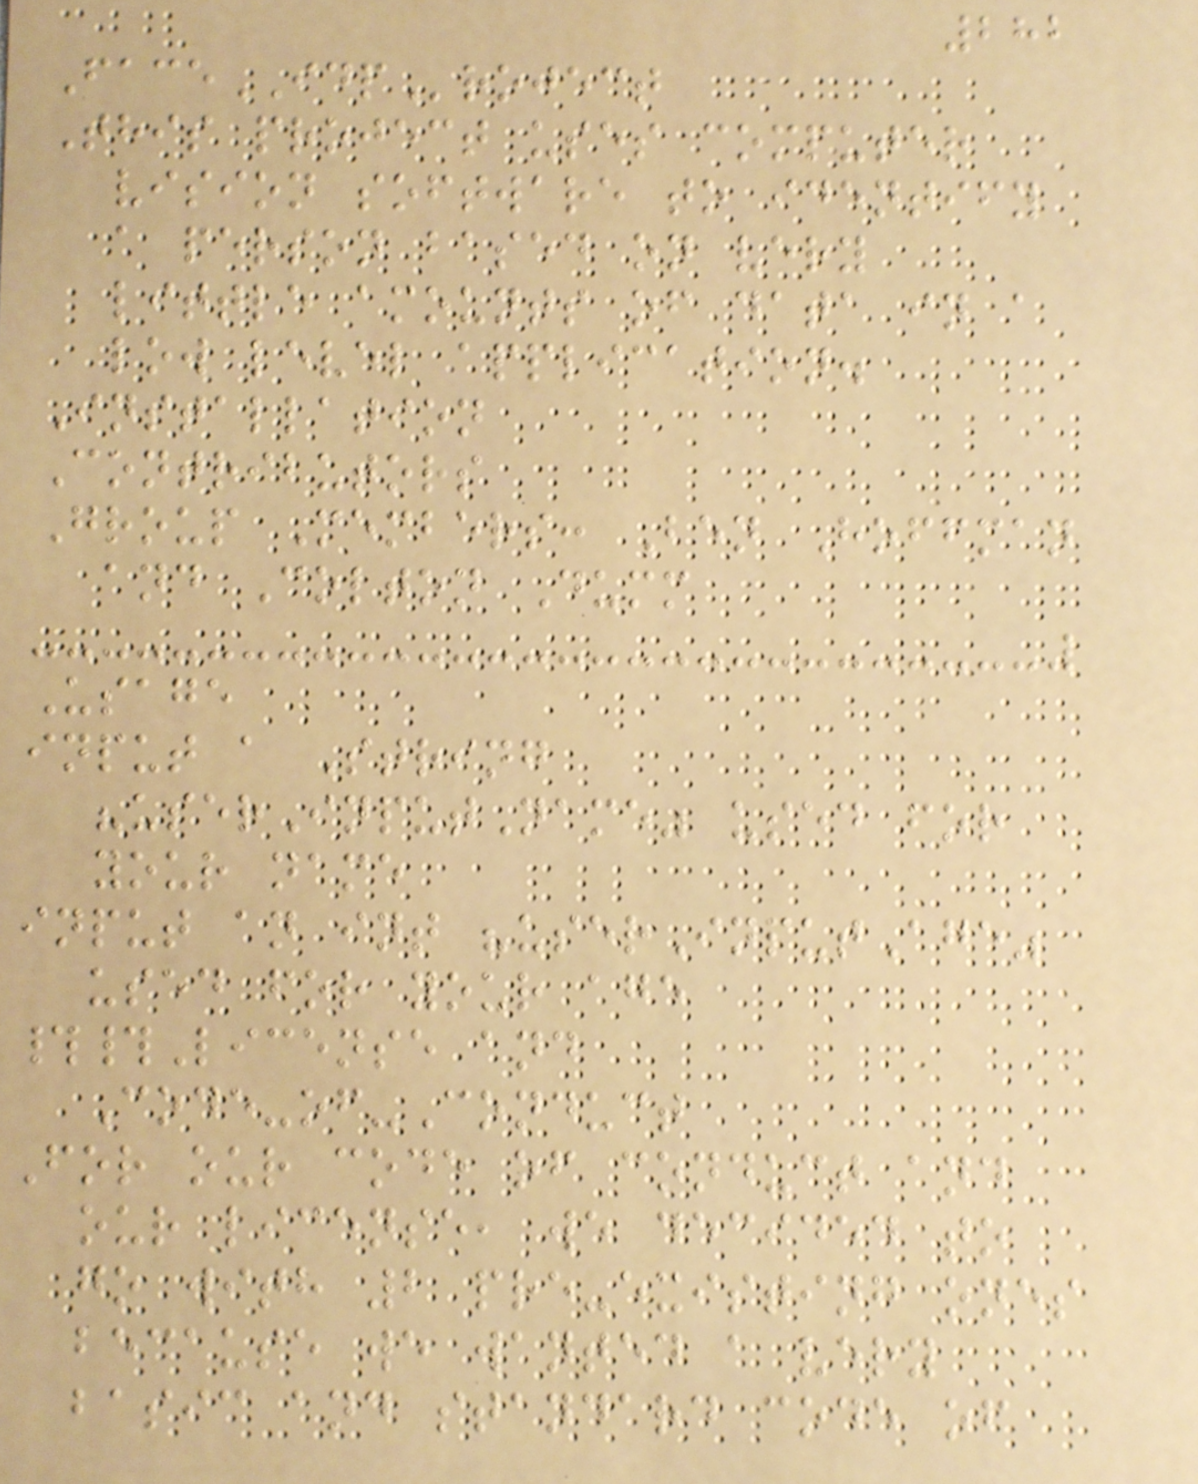282
FaceIDProject
This project uses computer
vision software to identify
a person based on very
little amounts of data in a
low level application.
Installation
Contributors
Group Members: Ben Hoffman
and Colton Dumm
Usage
input a String
"userInputName" used for
your name
input an int "userInputAge"
used for your age
##License and
Code-of-Conduct
For our code of conduct and
our license, we decided to
go with 2 pre-existing ones
because we wanted a very
basic and standard code of
